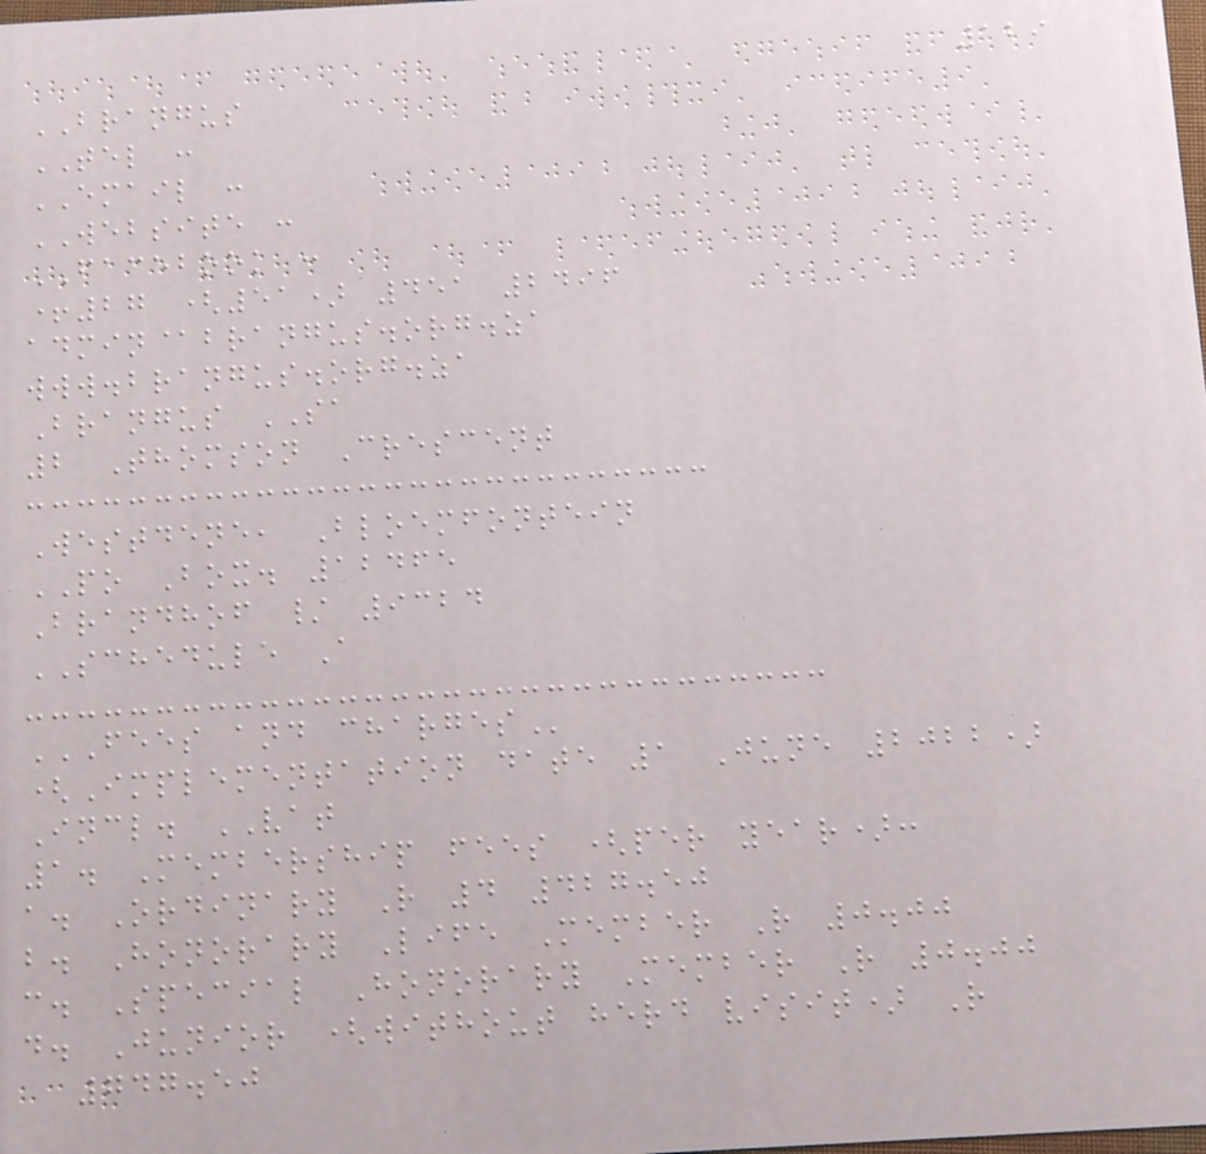129
BRANGUS
TEL :
EMAIL :
WEBSITE :
FACEBOOK :
+27 (51) 451 2496
admin@brangus.org.za
www.brangus.org.za
Brangus SA
2 Thomson Crescent
Westdene, Bloemfontein
PO Box. 12465
Brandhof / 9324
SCHEDULE A
FEES AND CHARGES
(Implementation date 1 June 2022)
Incl. VAT
1. Membership fees (per year):
a. Ordinary R 4 427.50
b. Honorary Life Member R 0.00
c. Special Honorary Member R 0.00
d. Junior (without herd visit) R
747.50
